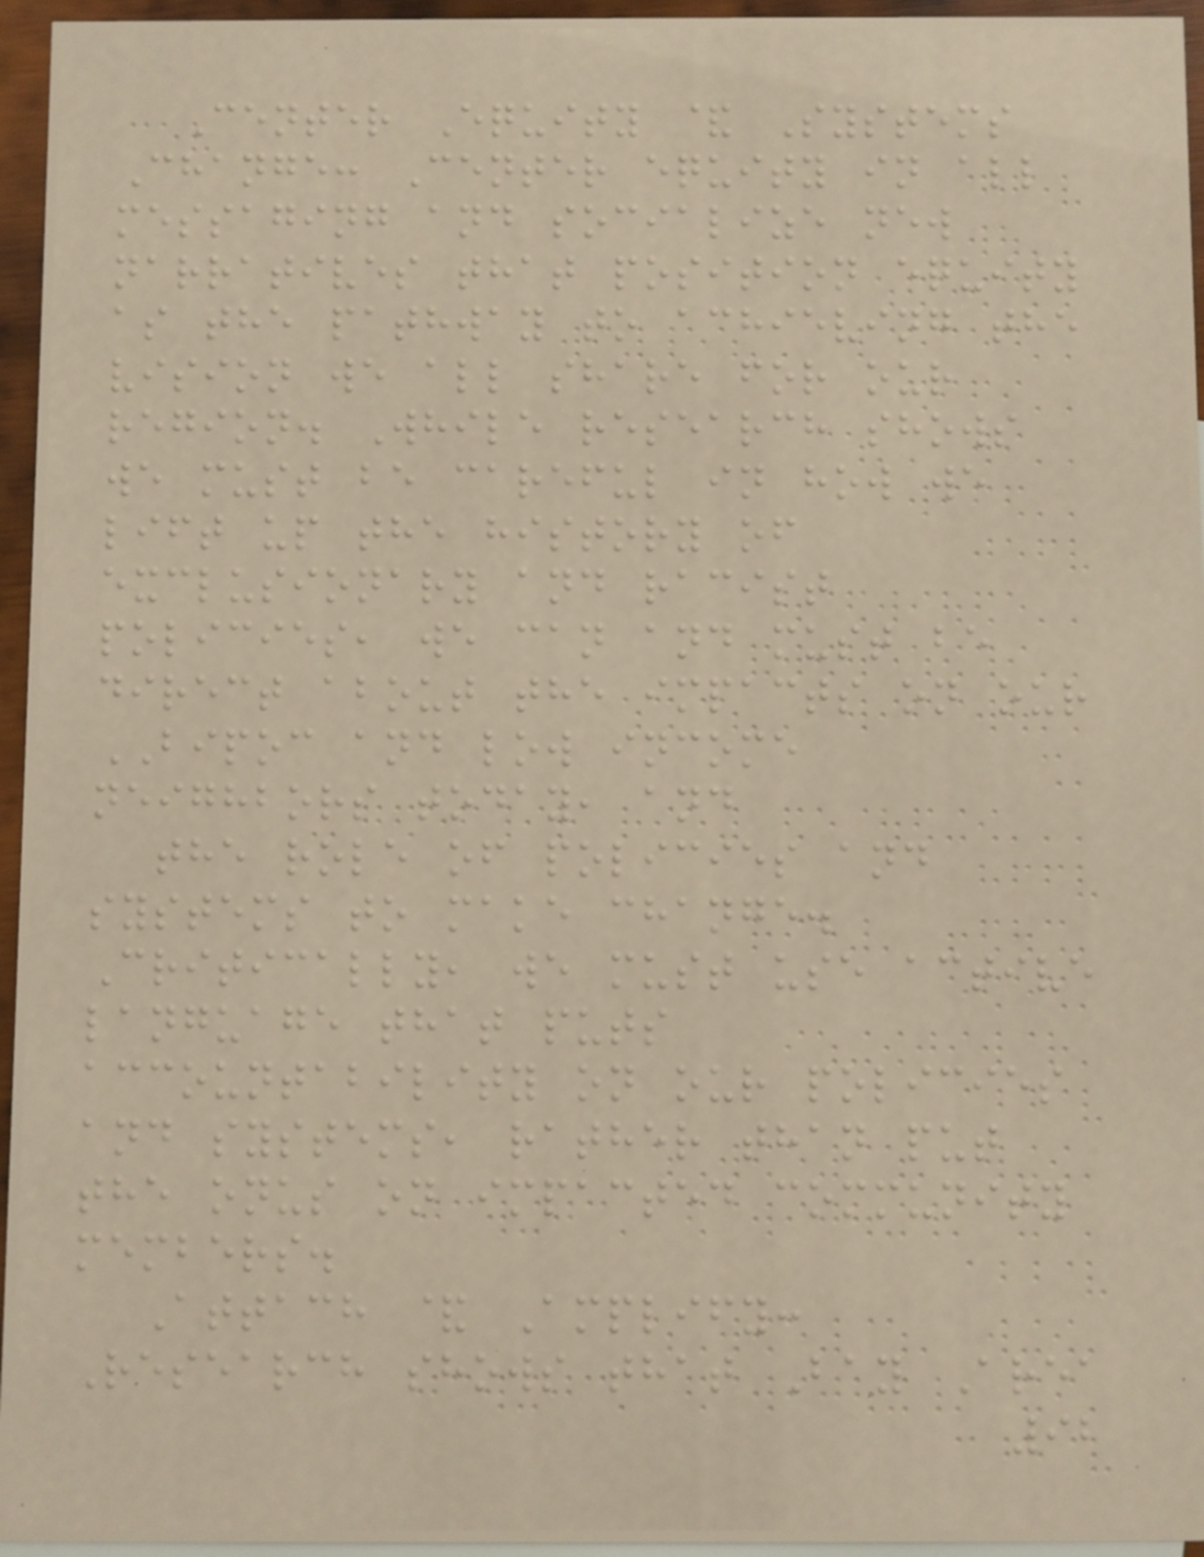Center Equity & Systems
Change: Center equity in all
messaging and socialize new
narratives that position equity
as the pathway to achieving the
vision we all share for our
region. While research shows
we must be careful in how we
lift up the history of
exclusionary and racist
policies, we can and must be
direct about the impacts on our
BIPOC and low income
neighbors today, and
the role of policies and
systems to make change.
Critically, we must use active
language that puts
accountability on our policies
and systems, rather than put
the onus on impacted community
members.
Attach & Amplify:
Research shows that Bay Area
92
